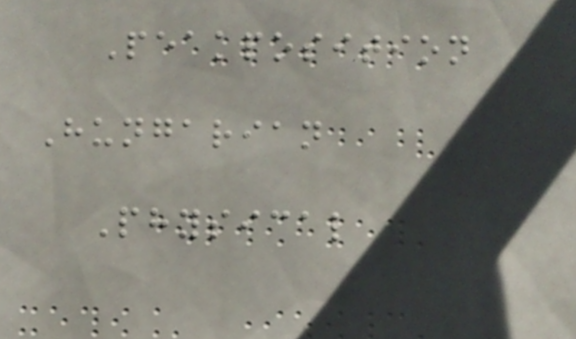Peakposition
Hungarian
Physical
